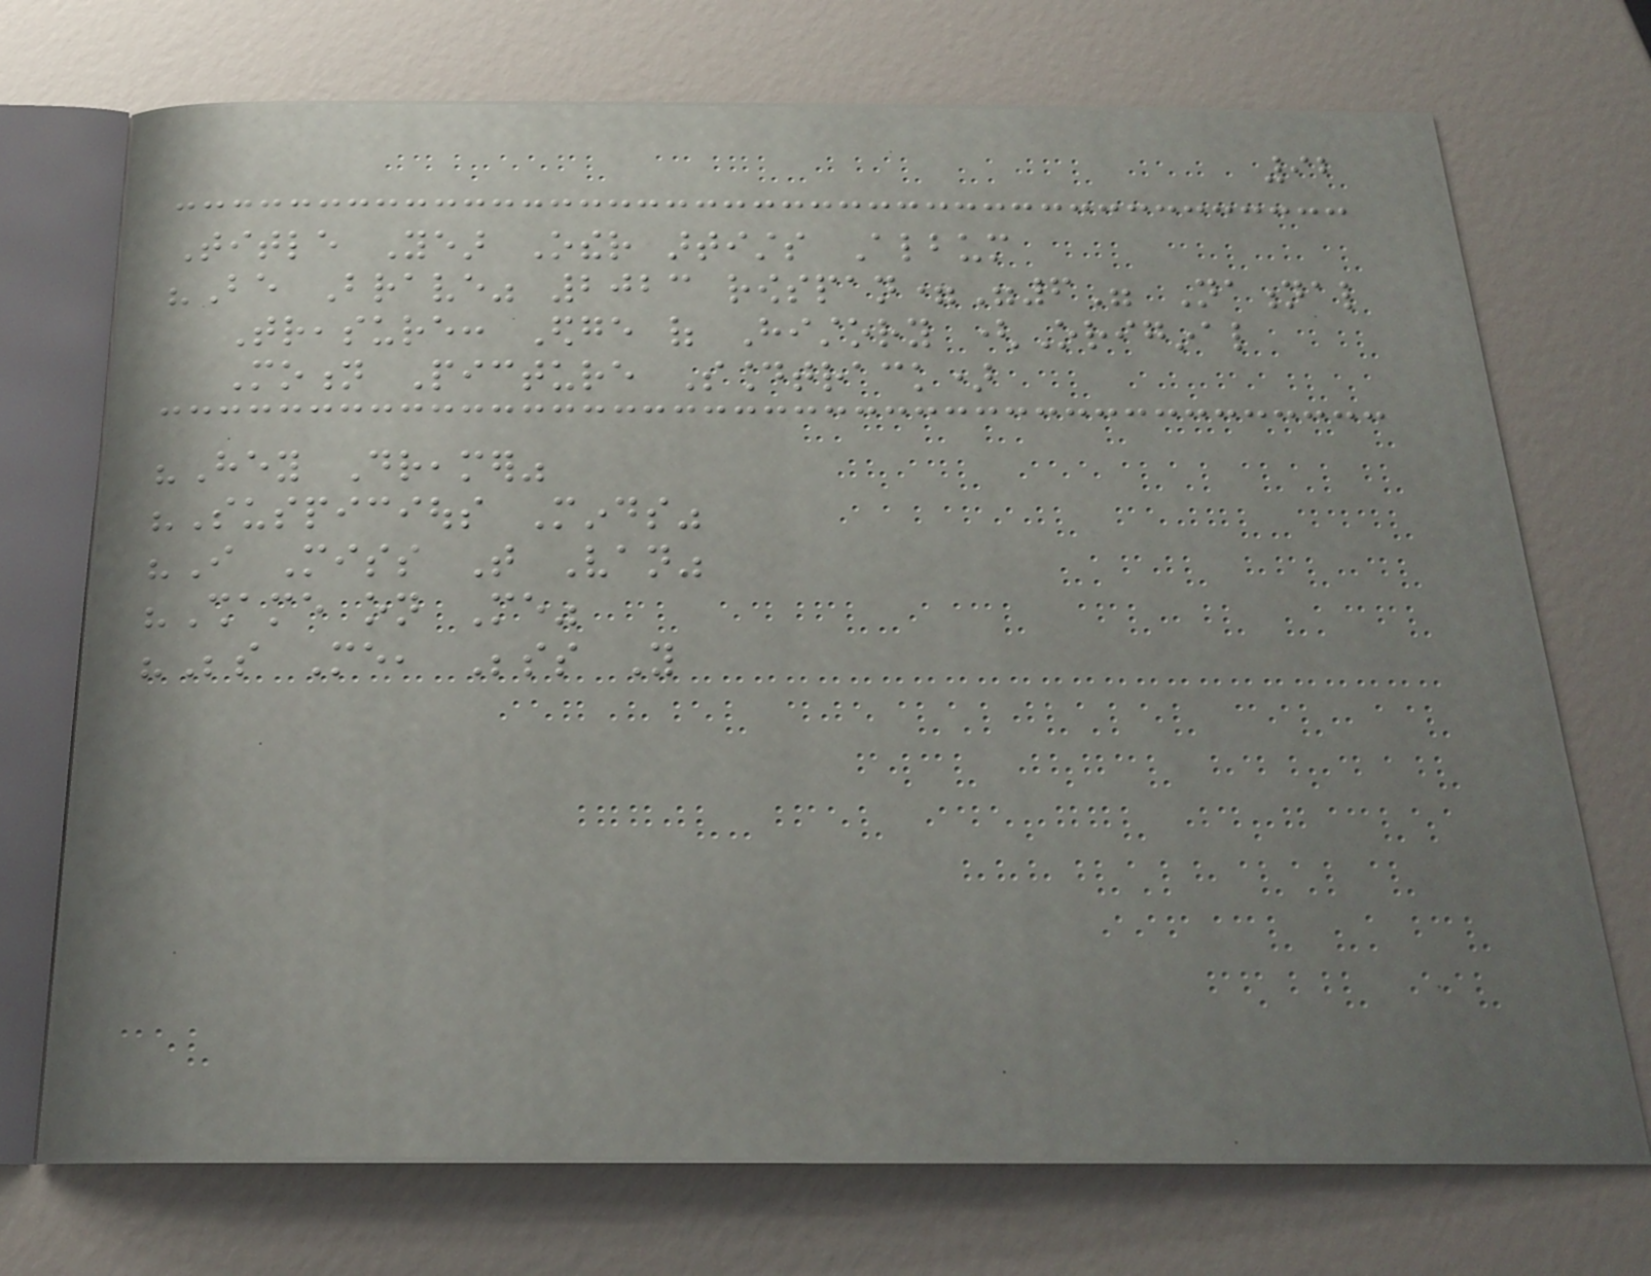92
Title Year Other artists Album
"Be Brave" 2023 rowspan="6" National
Treasure: Edge of History (Original
Motion Picture Soundtrack)
"Hey Dreamer"
"Suspicious Minds"
"I Miss That Van"
"Shame on Me"
"Beside Me, Besides You
